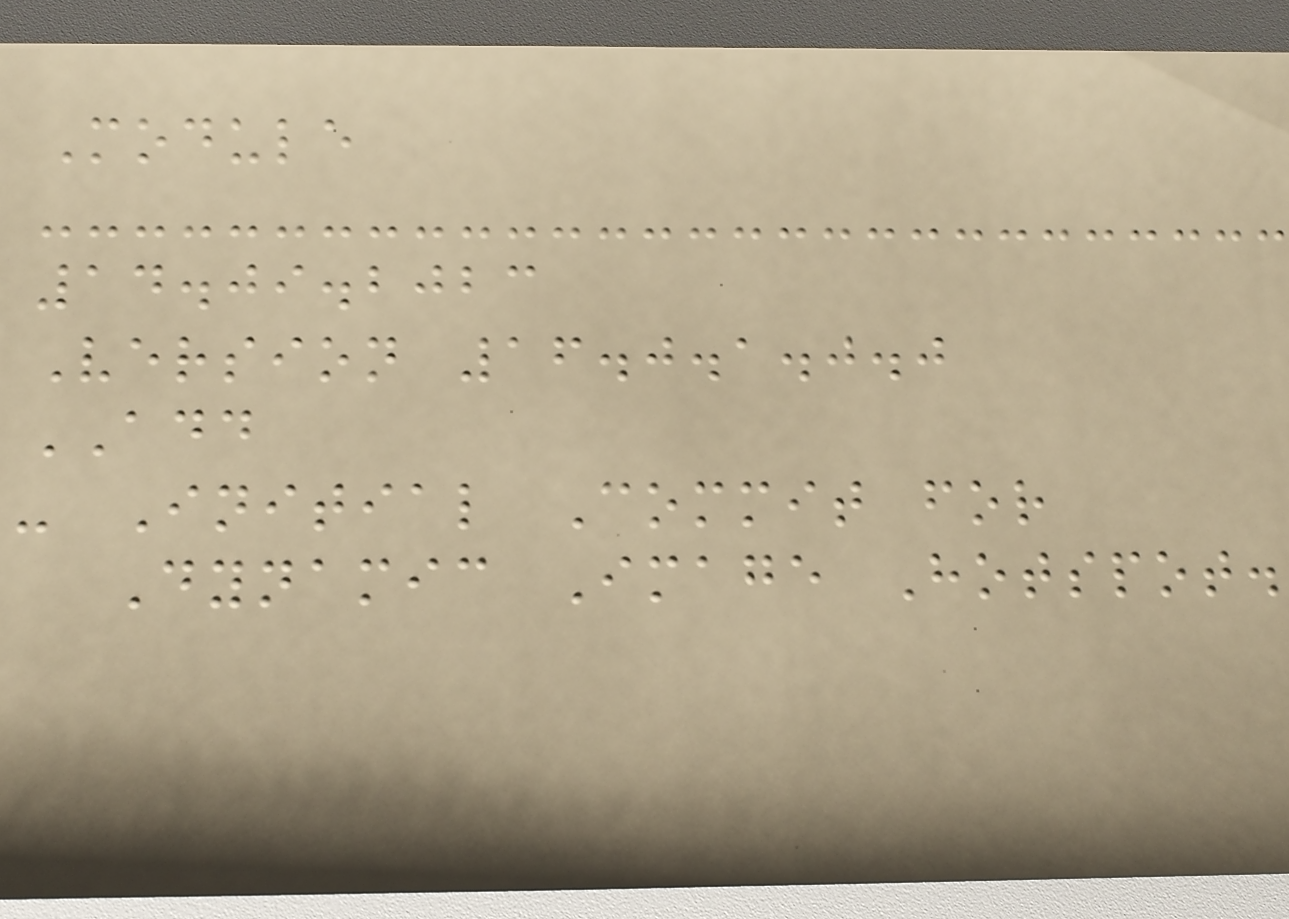Module
14.09.2023
Version 16.0.1.0.0
ADD
- Initial Commit for
Dynamic Image Hotspot.
